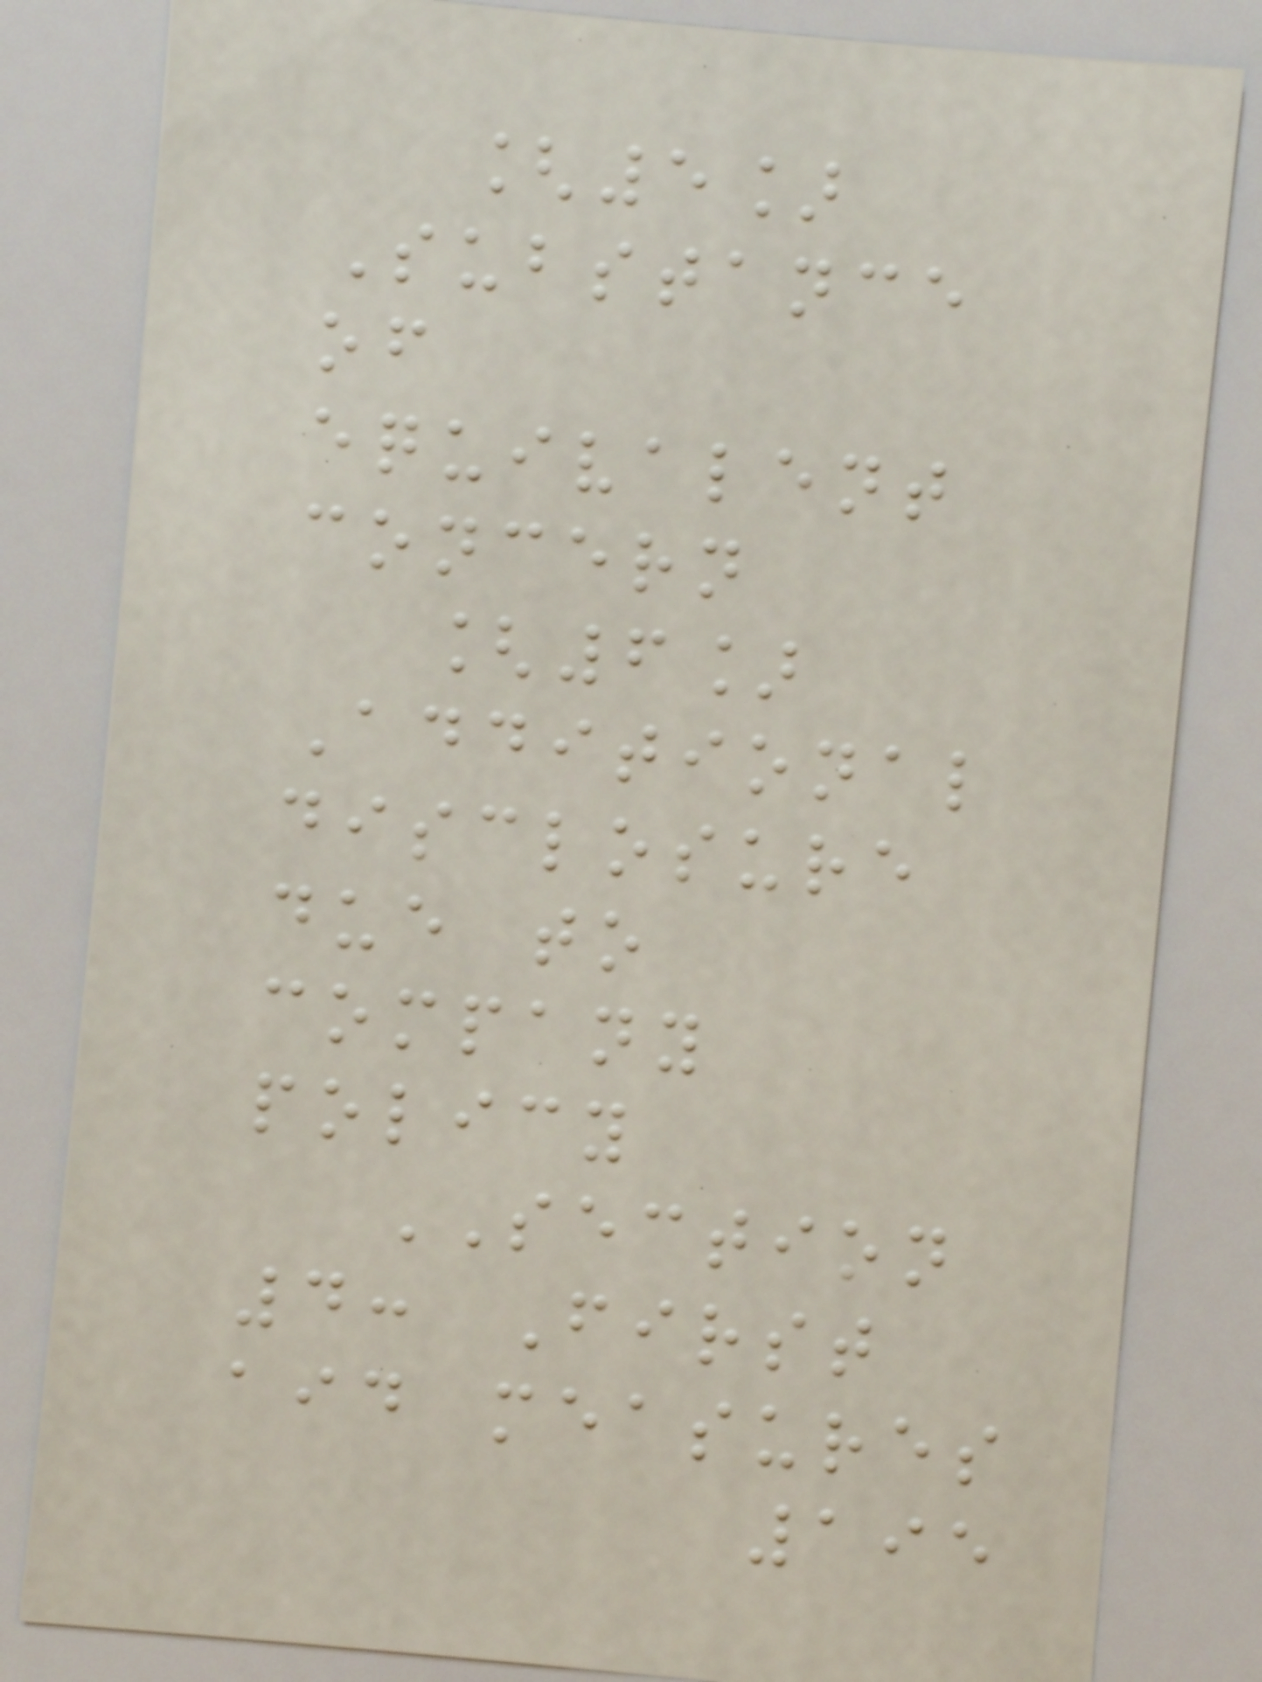[5]
Substance
of
equivalent
concern
[6]
Additional
disclosure
due to
company
policy
SECTION
4: First
aid measures
195
